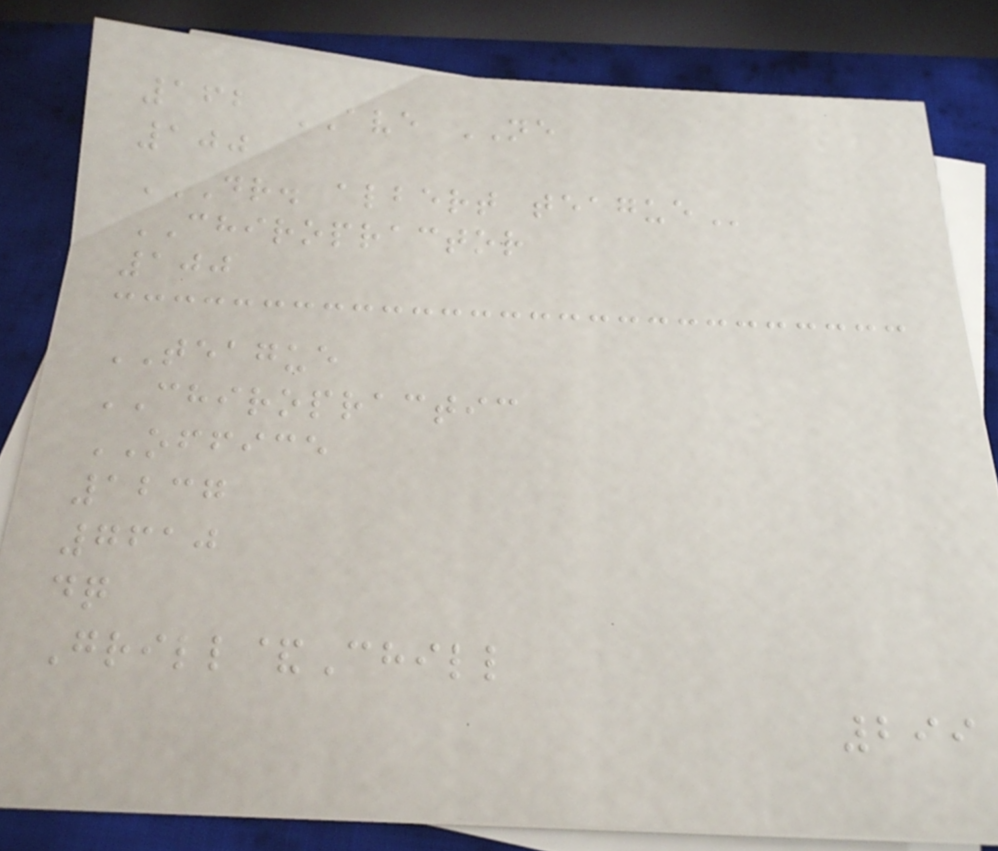162 AVE NE
100
DR. ALBERT TEAGUE
CHIROPRACTOR
100
TEAGUE
CHIROPRACTIC
OFFICE
1237
7610
dq
Grill&Chill
299
